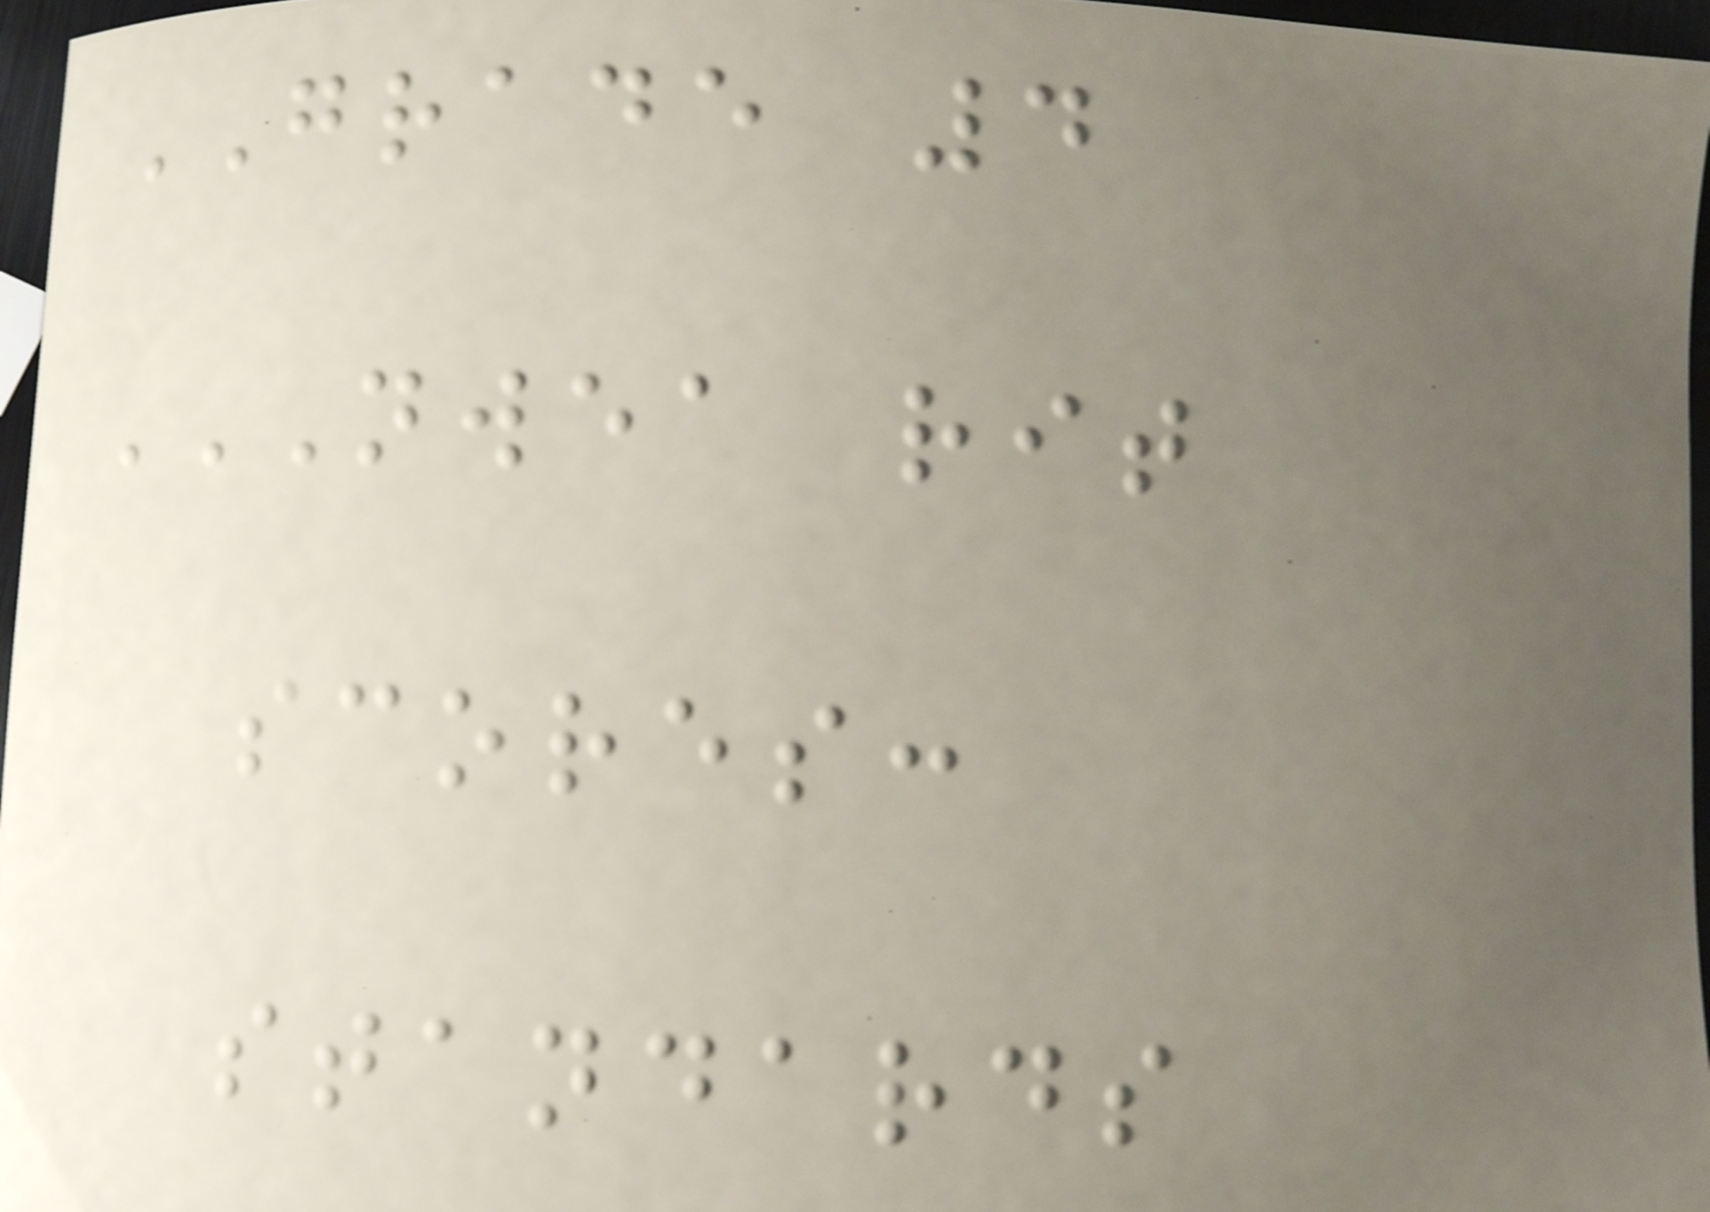GRADE 4
NWEA RIT
SCORES:
STANDARDS
